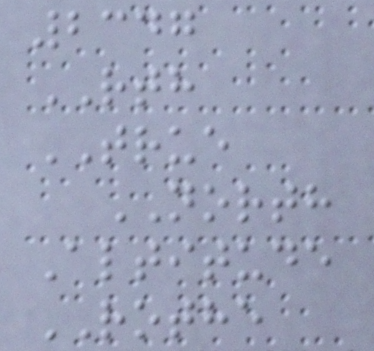2347
RTH
TRUE
NORTH
Altitude
ROTHE
